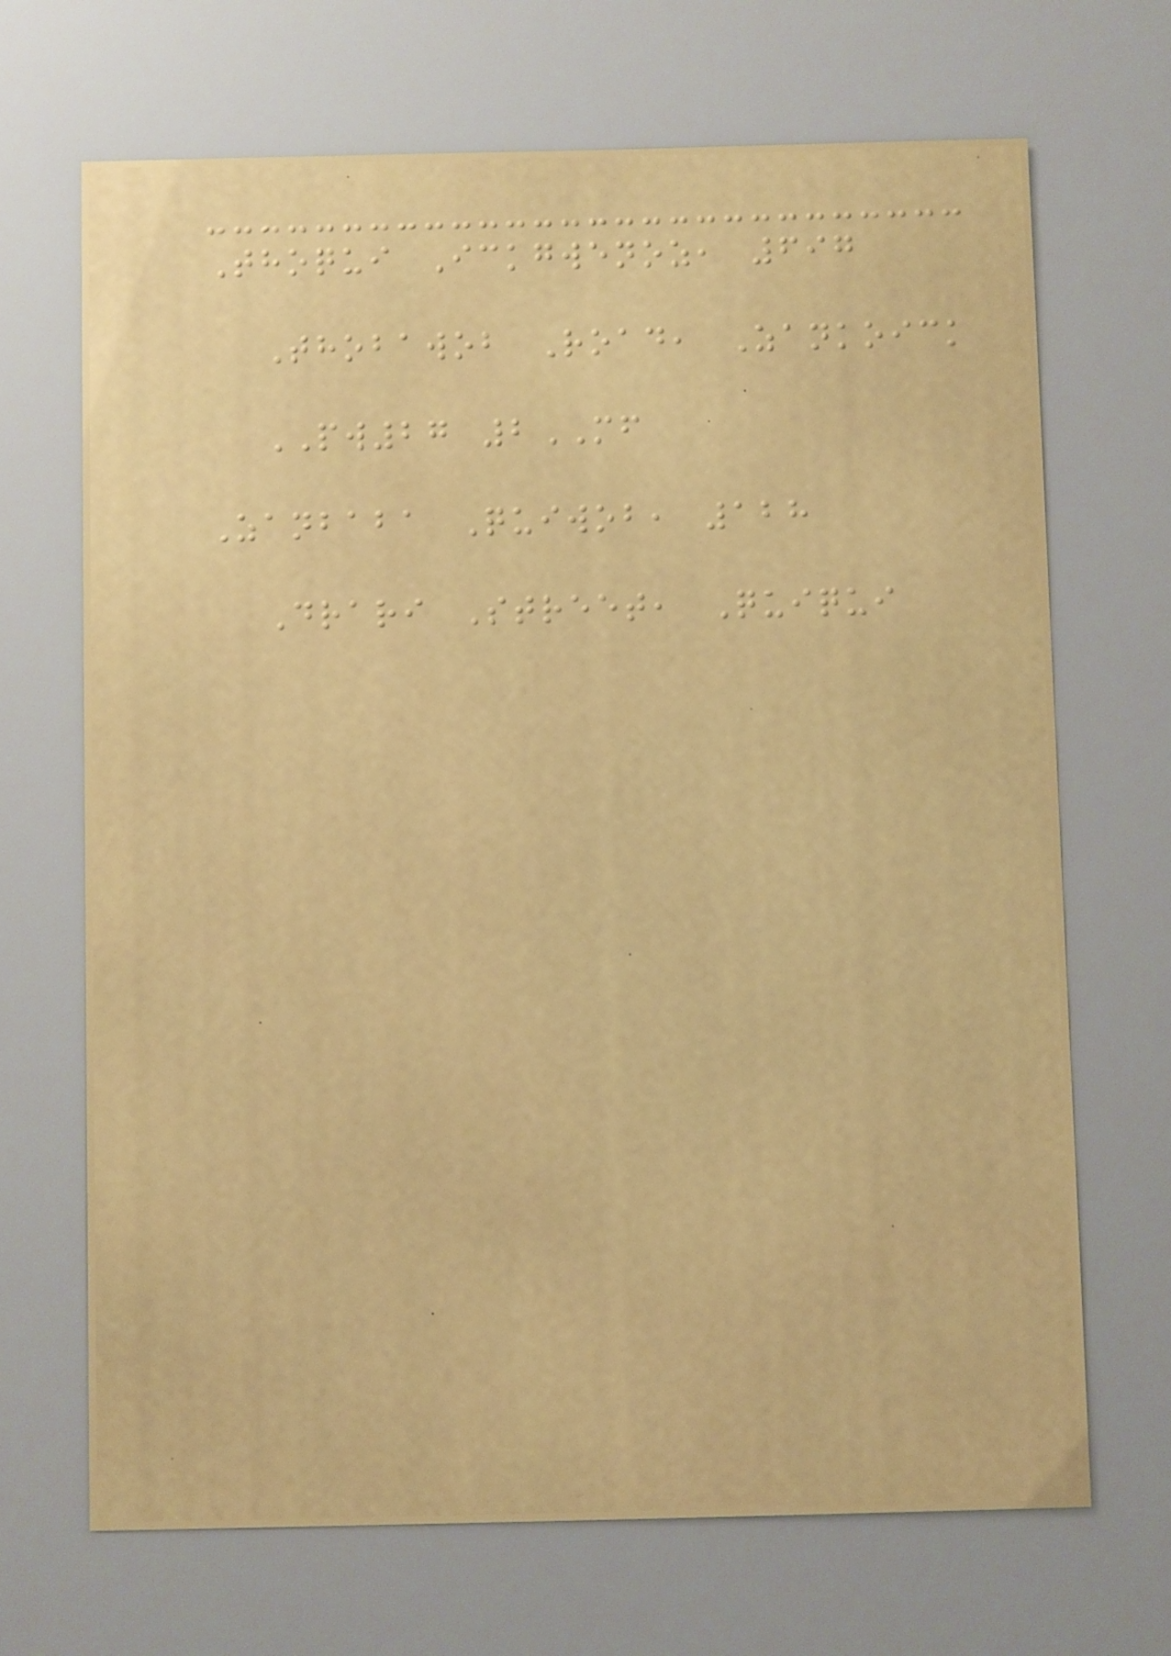Thoqui Ickgwenoz, 697
Thobawob Road, Zankoick
PW27 2MF
Zanbaba Quiwob, 128
Drari Street, Quiqui
